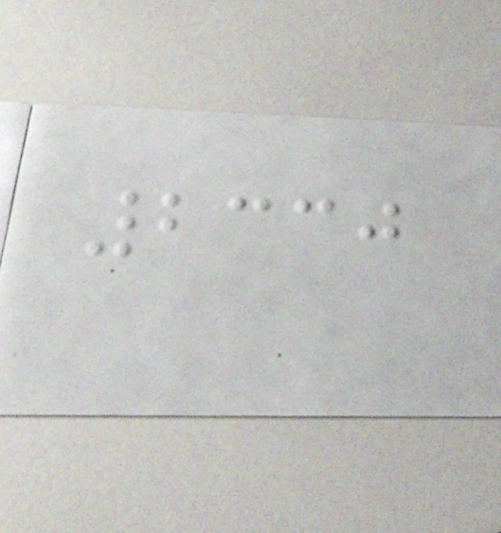2330
